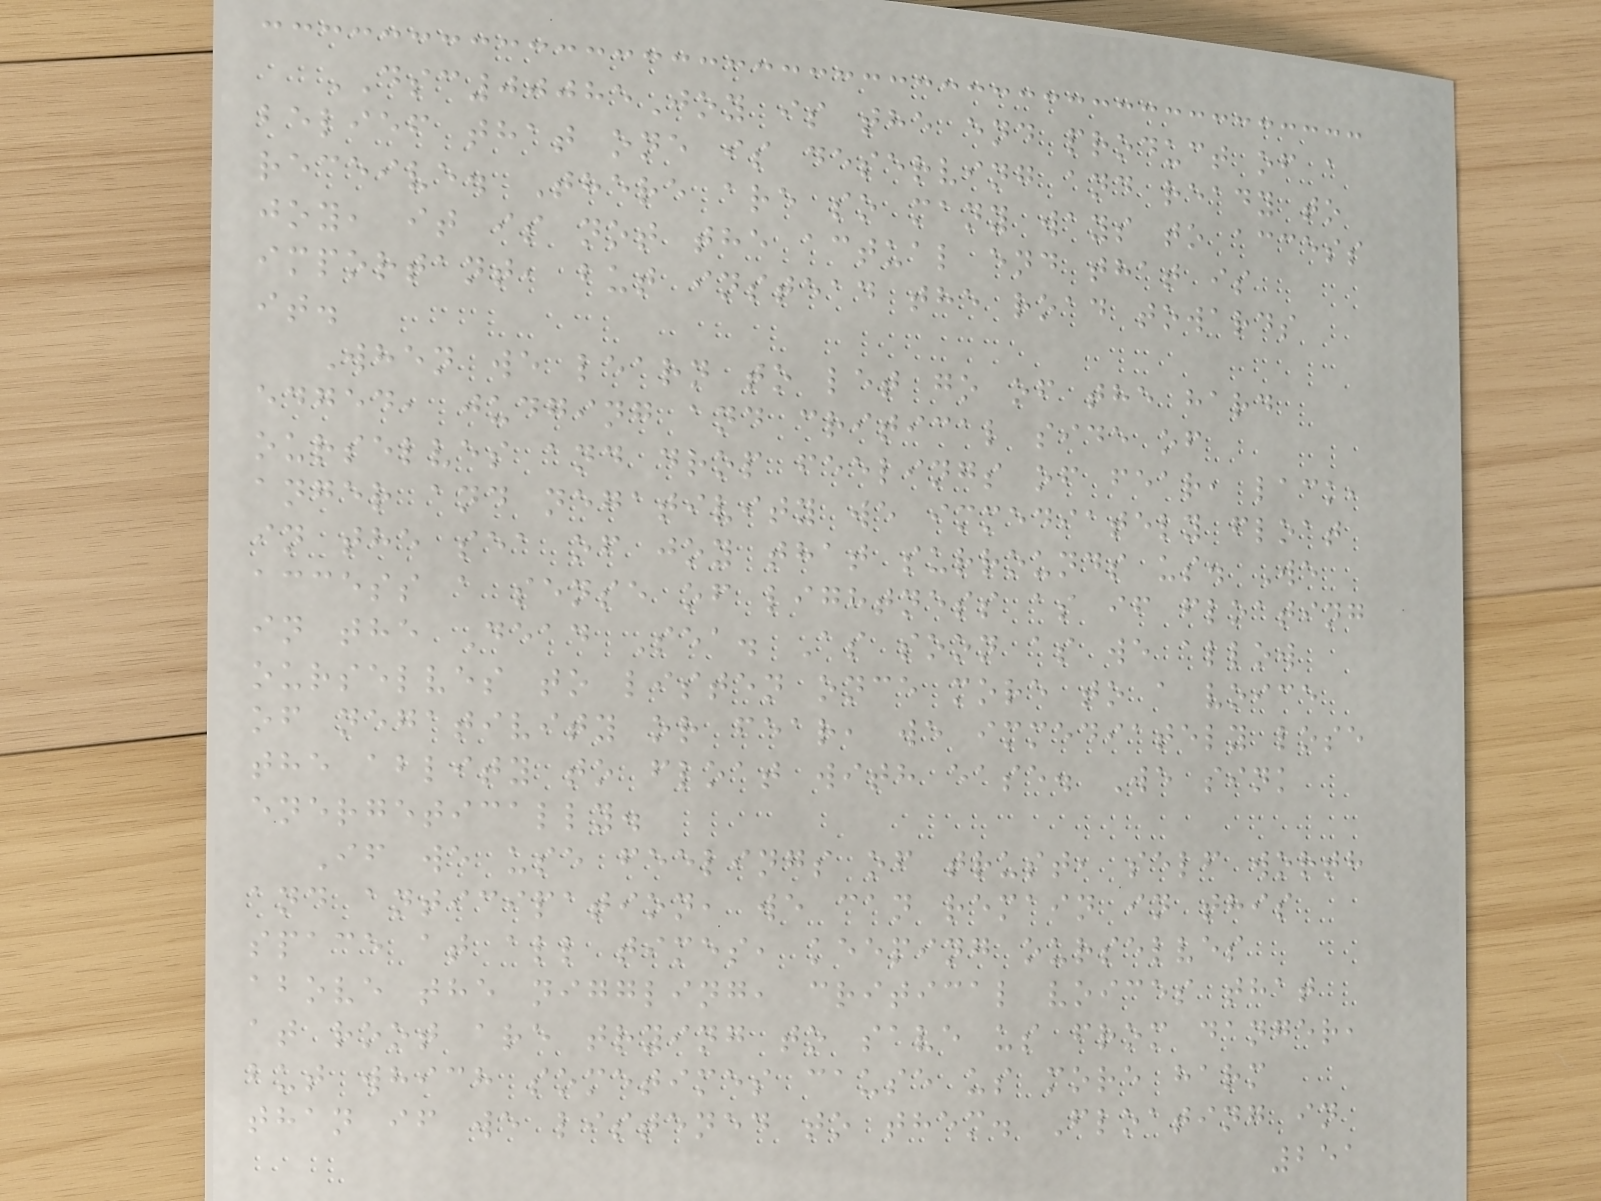DSC00085Joy is the end product of a
belief that one is deserving and ready to
receive. There are so many ways to access
joy, it is not the actual end that is
important, but instead the road towards
it.
When we learn to let go of the hard
edged, judging and critical side of
ourselves and drop feelings of fear, lack,
anger and negativity we immediately float
in the sea of joy that surrounds us. We
access a sense of lightness as if floating
in the Dead Sea. As soon as we allow
ourselves to listen once more to a voice
of negativity or fear, we immediately lose
the ablity to float with ease. We sink
energetically.
If we use feelings of trust, self worth
and anticipation, we can remain in this
space at all times, keeping ourselves
above the niggling, critical voices that
at root are trying to save us from danger,
but which sometimes cause us more harm
than if we listened to them. Floating in
251
